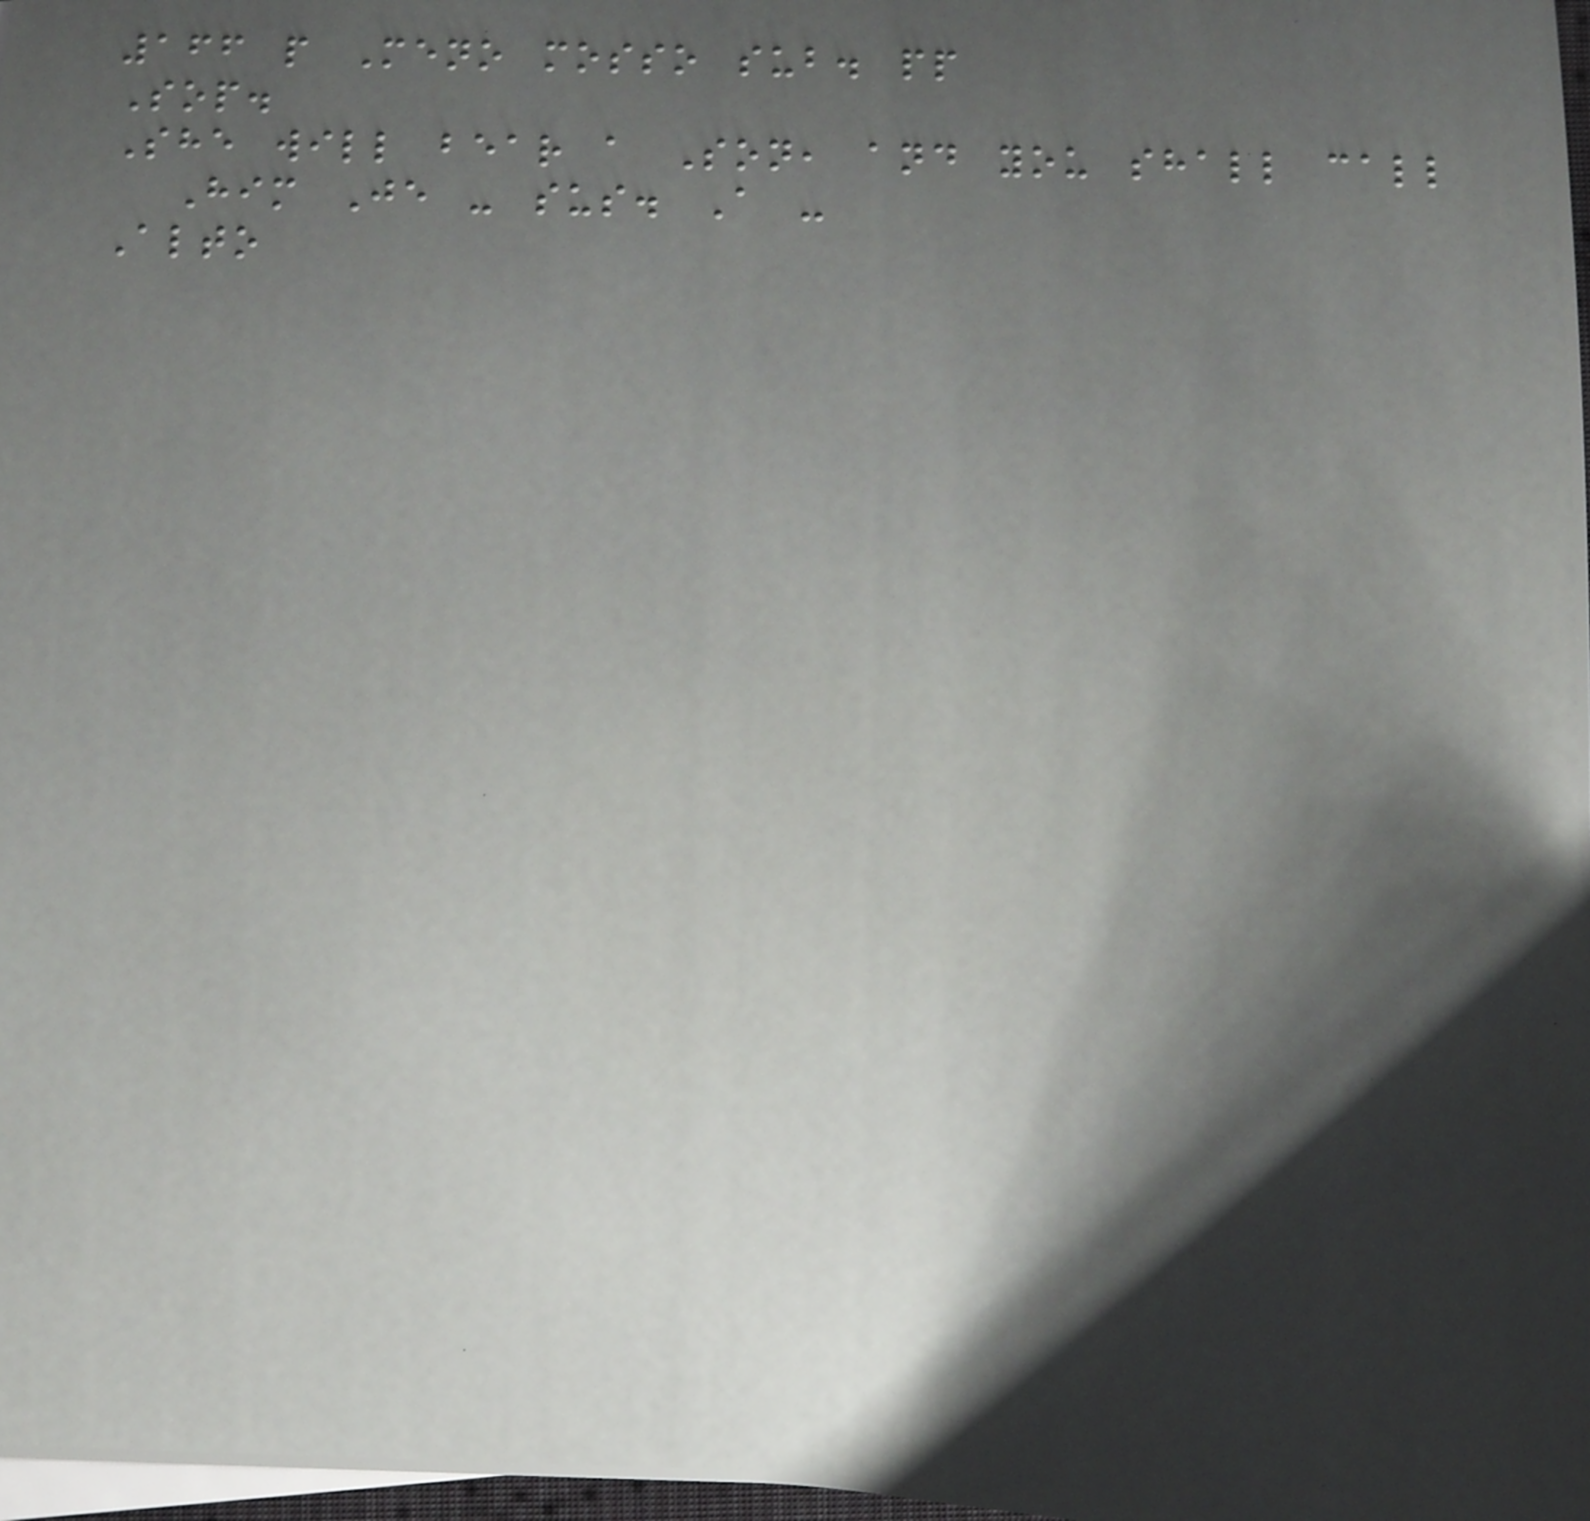166 p Meno mosso sub. pp
Sop.
She will bear a Son, and you shall call
Him Je - sus. A -
Alto
